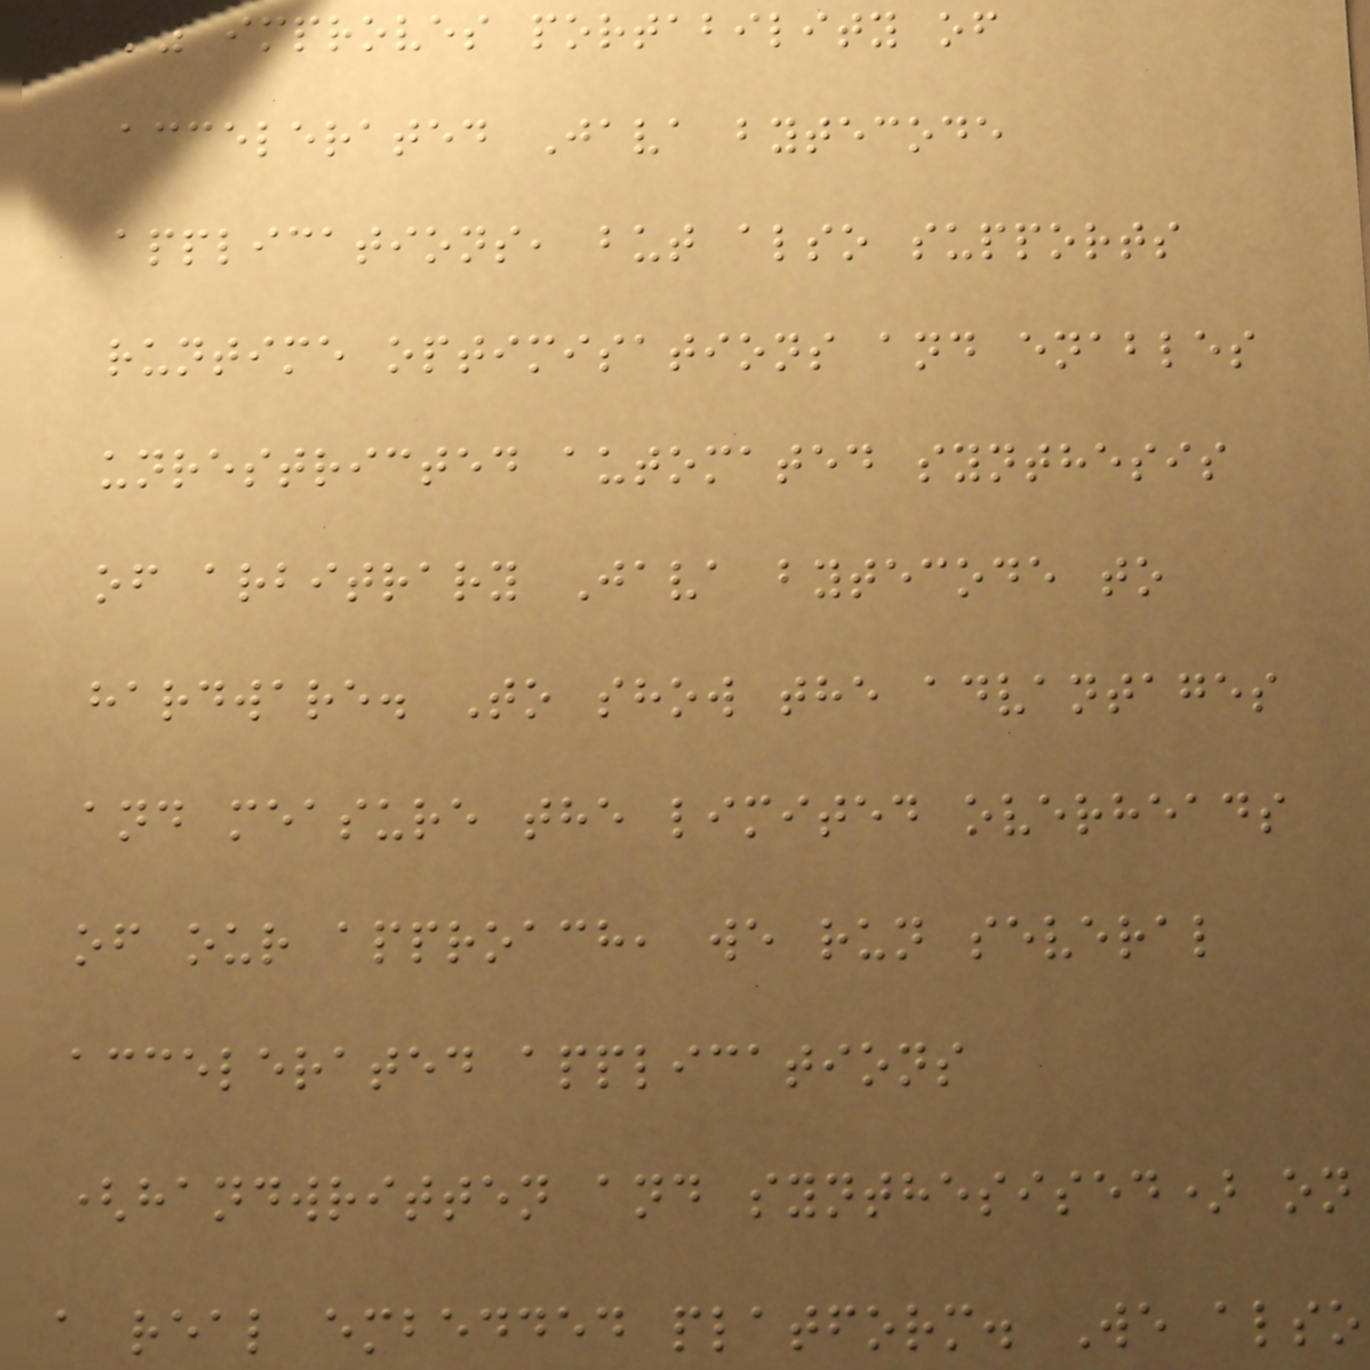only improves portability of
accelerated Java bytecode
applications, but also supports
runtime optimisations and enables
unrestricted automated synthesis
of arbitrary Java bytecode to
hardware. To show the advantages
and measure the limited overheads
of our approach, we run several
accelerated applications
(handwritten and synthesised) on
a real embedded platform. We also
